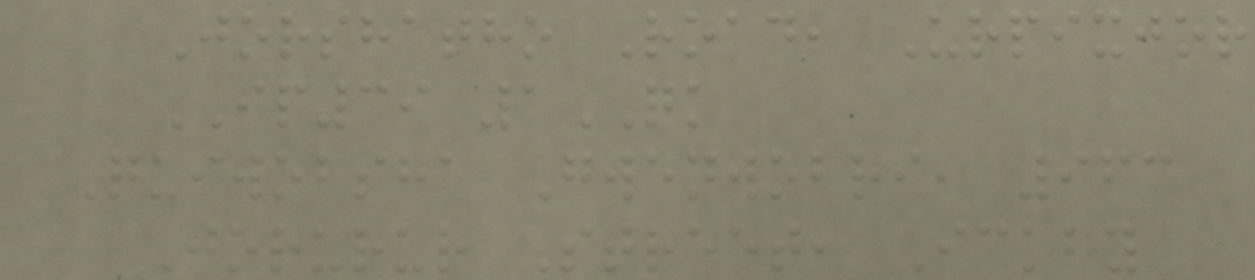Jorshatho Road, Urpixjor
IP39 1QK
Quiwobsha Gwenwobri, 963
Jorurur Street, Ickfy
